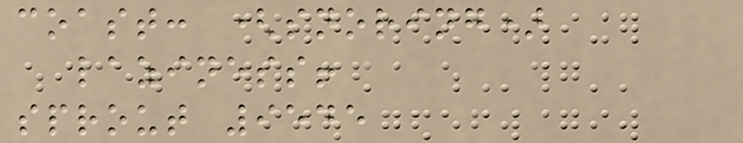coast: (snoring)
laziness!
sprout 9545
